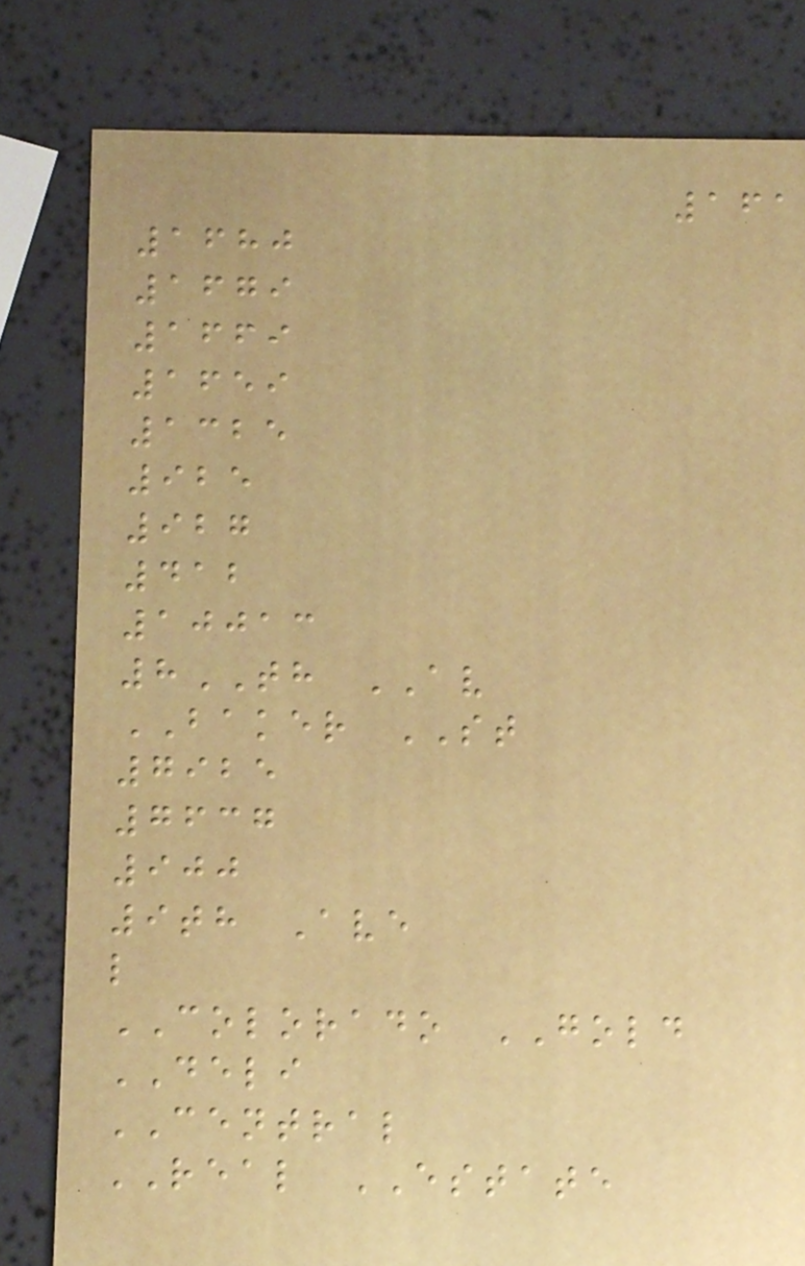161
1680
1679
1669
1659
1325
925
927
412
10013
8TH AV
BAKER ST
7925
7637
900
9th Ave
l
COLORADO GOLD
DELI
CENTRAL
REAL ESTATE
